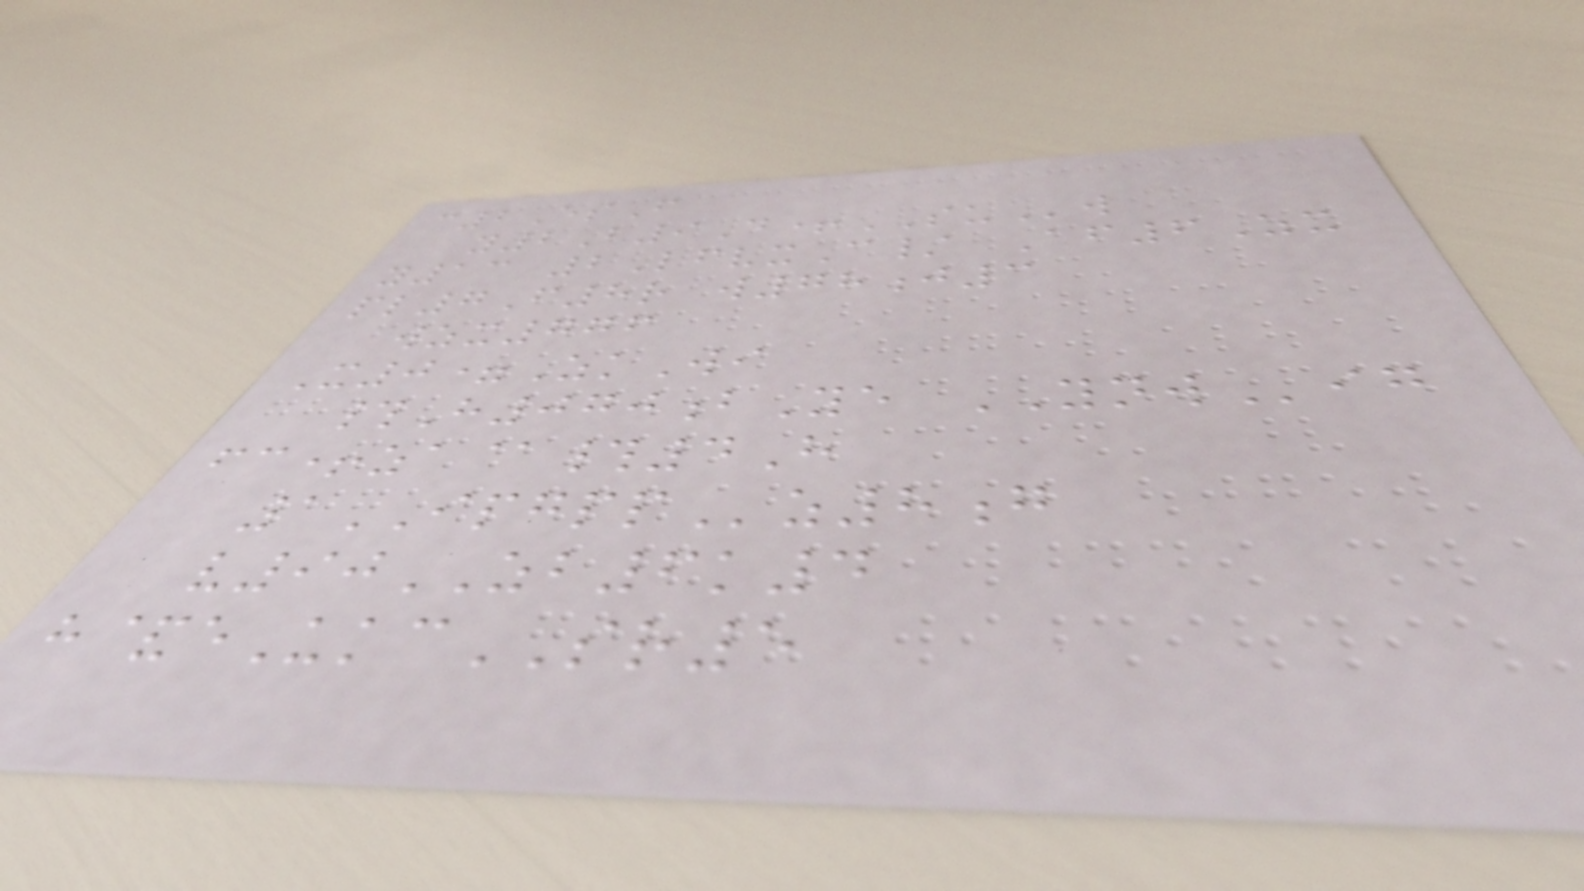c2EsF
y2B9D+SUw
y13 2LfvxC/ Af6Zx
pl7F8r w78j3
wzx776
X0=ZkWi
#H070bYe YNWig
fc+za@#4H
1IPGPPz8g
v90ZB6k4
h&eUkcSR5
